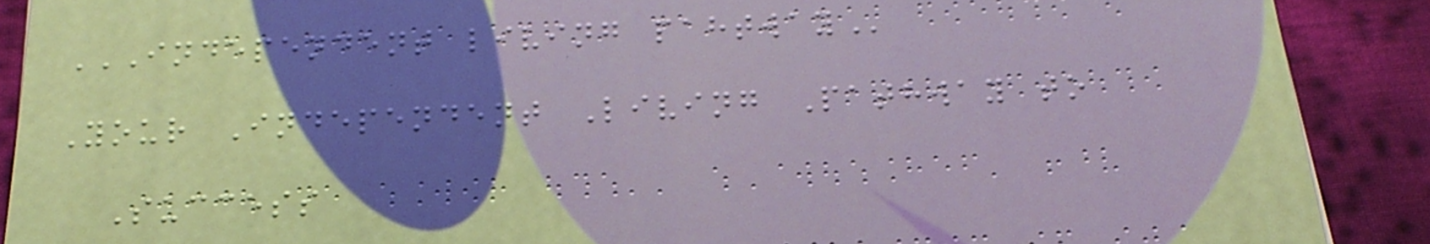INDEPENDENT LIVING PAHTWAY
Your Independent Living Pathway to
Success
